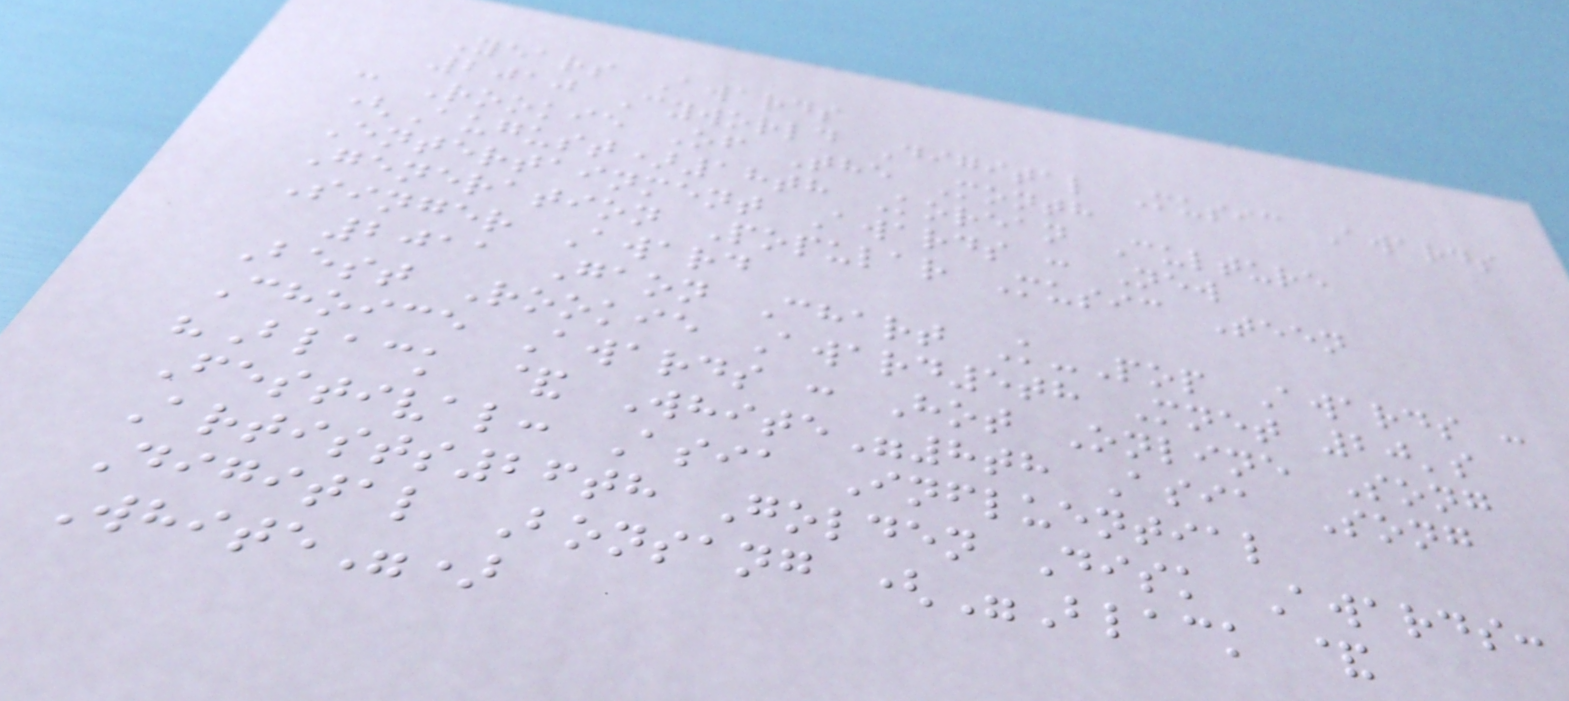Years Awards
2010 Cyworld Digital Music Awards
: Rookie Of The Month
(August)18th Korean Culture
Entertainment Awards : New
Generation Popular Music Teen
Singer Award
2011 Gaon Chart K-Pop Awards :
Best Rookie Award5th Mnet 20's
Choice Awards : Hot Online Song
"Black & White"8th Asia Song
Festival: Asia Influential
Artists26th Golden Disk Awards:
Digital Bonsang ("Black &
White")
